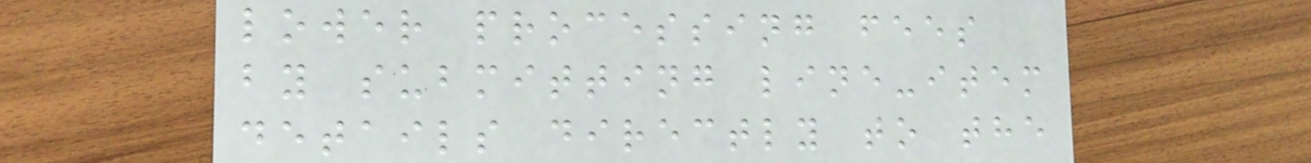lower processing fees
by submitting line-item
details directly to the
